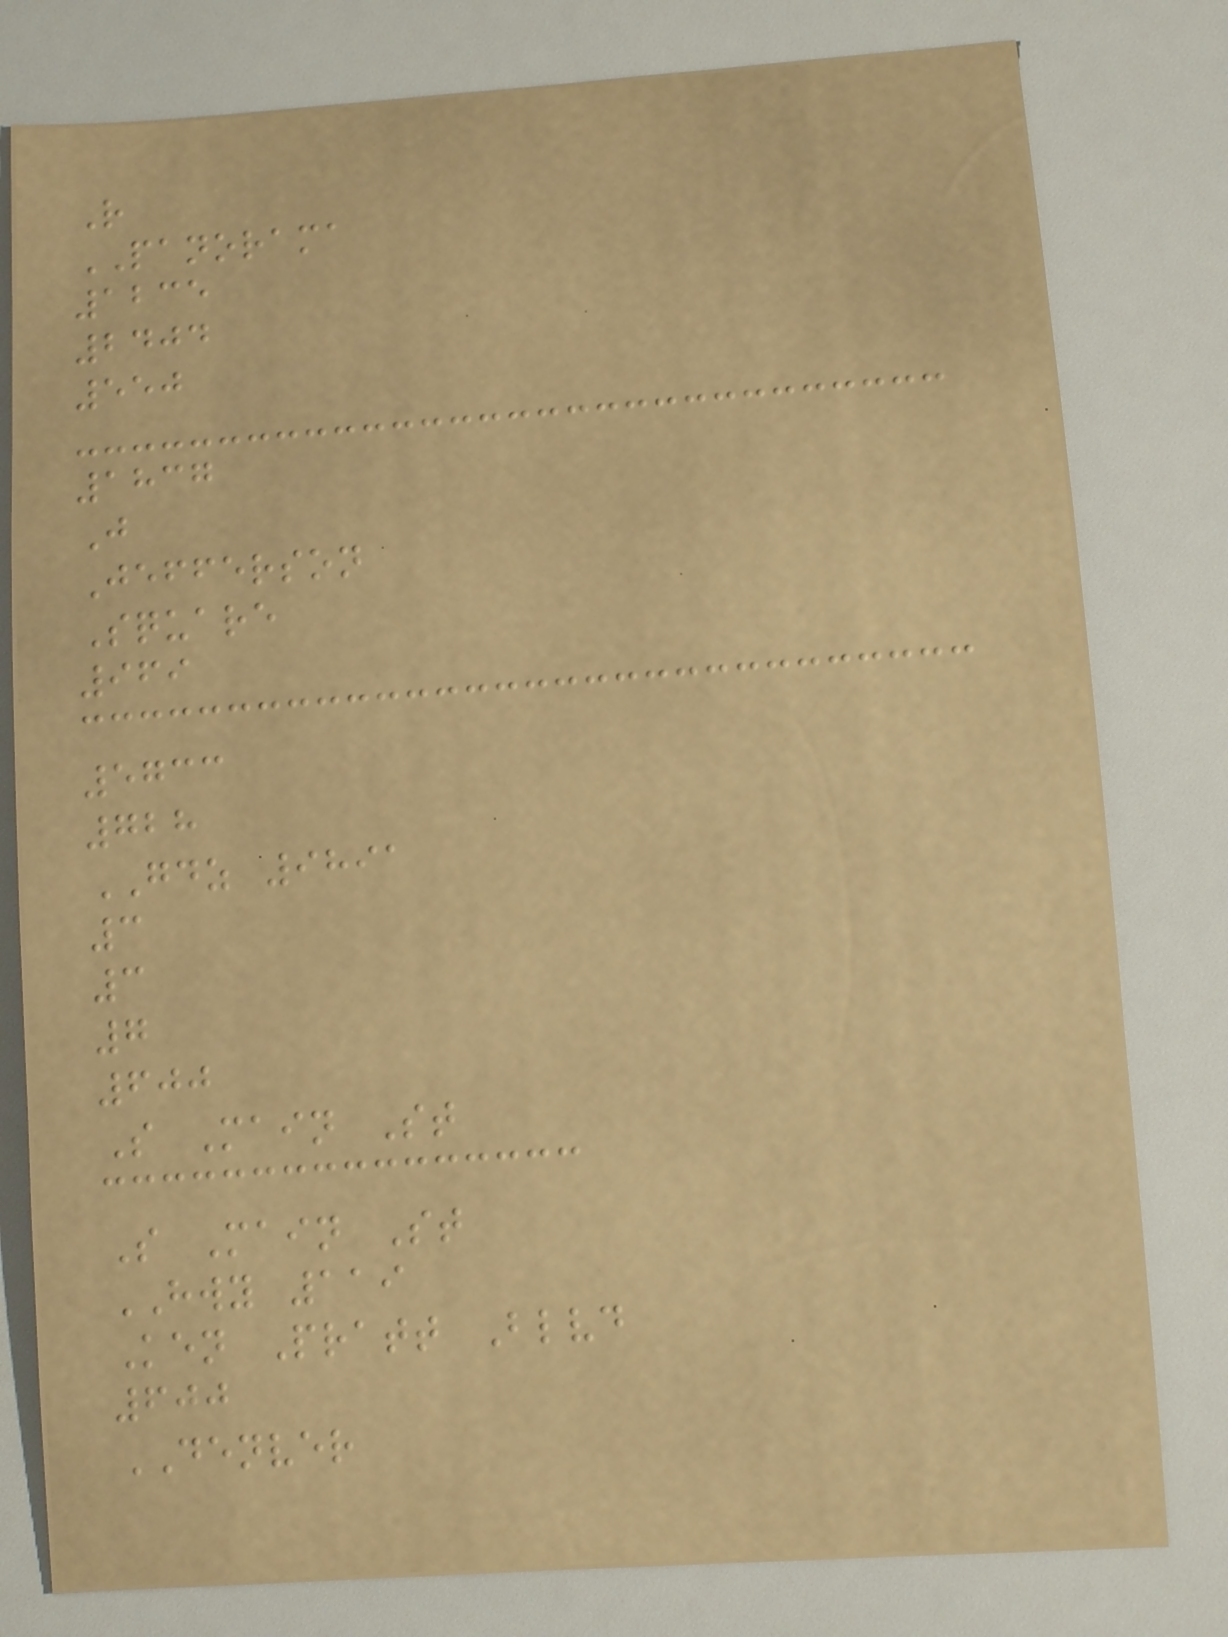R
PANORAMA
1235
2404
550
1837
J
Jefferson
Square
969
5733
728
GDZ 9891
3
3
7
600
S Main St
S Main St
HWY 119
Ken Pratt Blvd
600
DENVER
